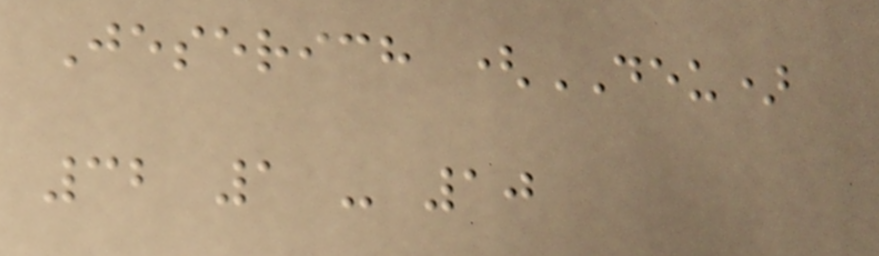Jeserich (DEU)
32 1 - 10
